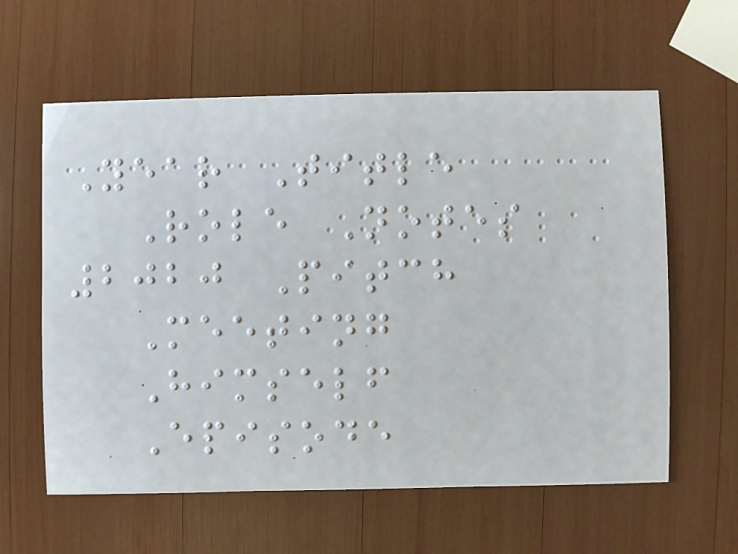Year Title
Role Notes
2020 Pitch
Meeting
Himself
Episode
